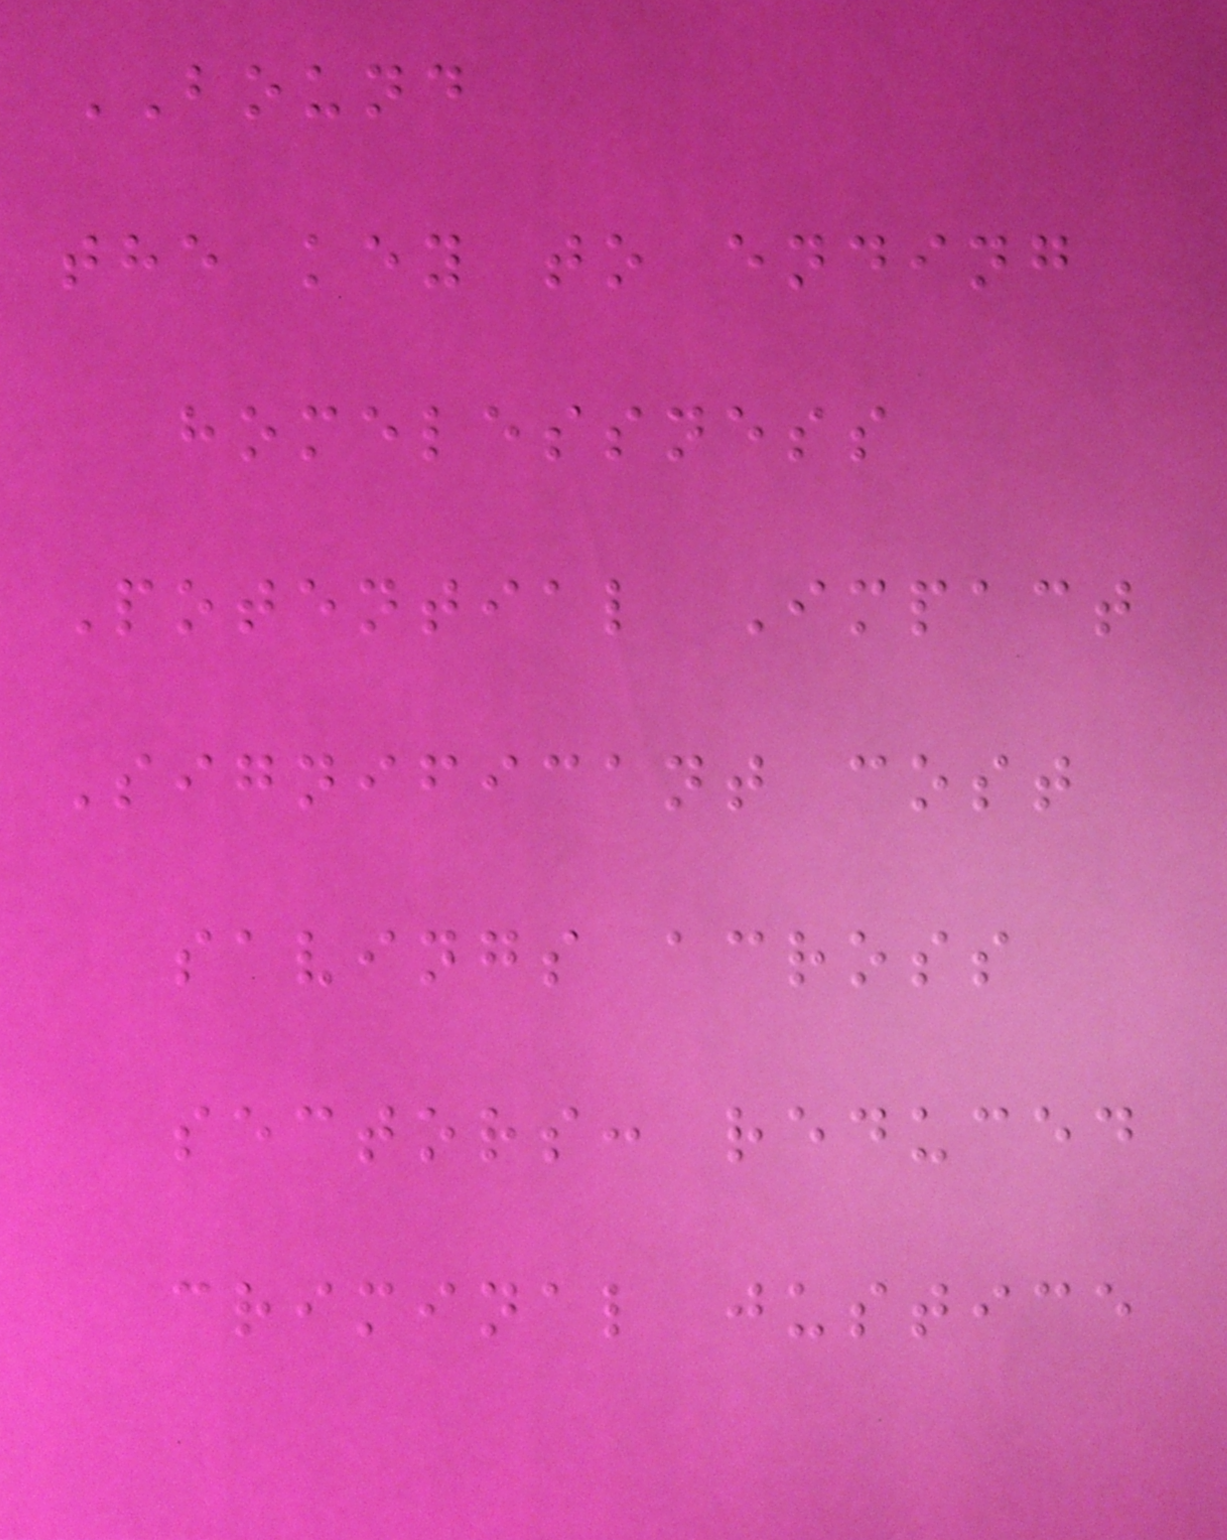BOUND
the key to ending
homelessness
Potential Impact
Significant cost
savings across
sectors: reduced
criminal justice
